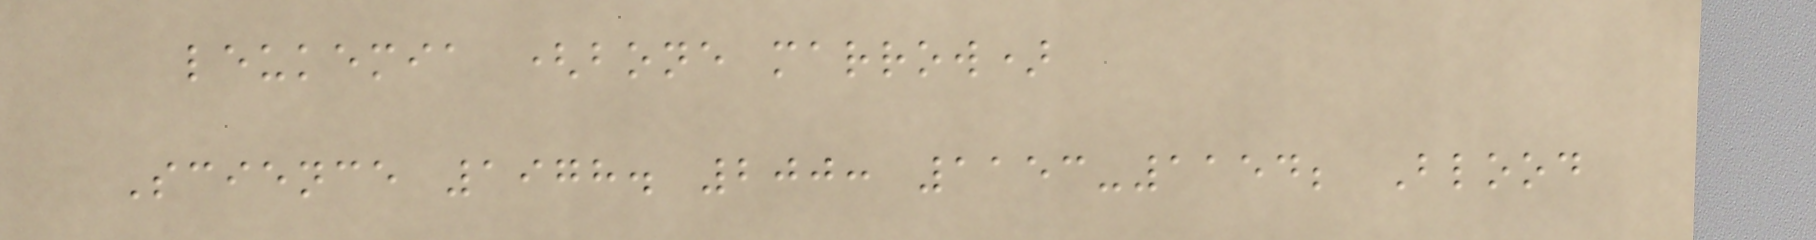leukemia (bone marrow)
Science 1978. 200: 1153-1154; Blood
